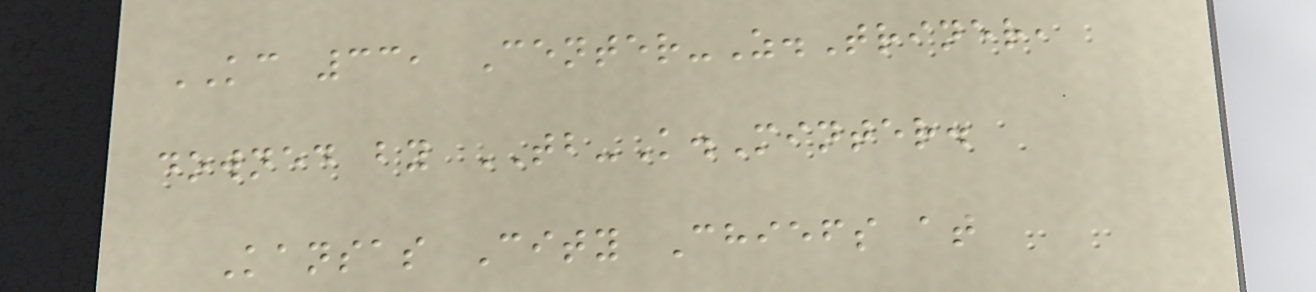KC 33, Center-Z.Triner,
downed by TB-K.Minter.
Kansas City Chiefs at
